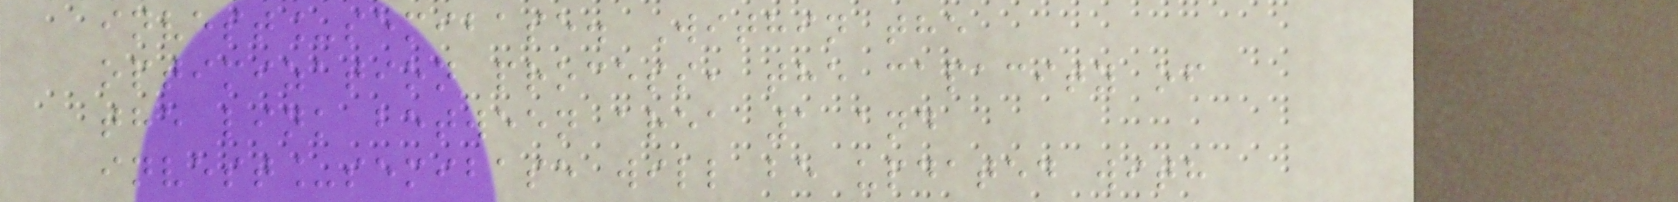invest_semibase. Within the
optimization process, the capacity of
the link between area 1 and
invest_semibase will be updated with
